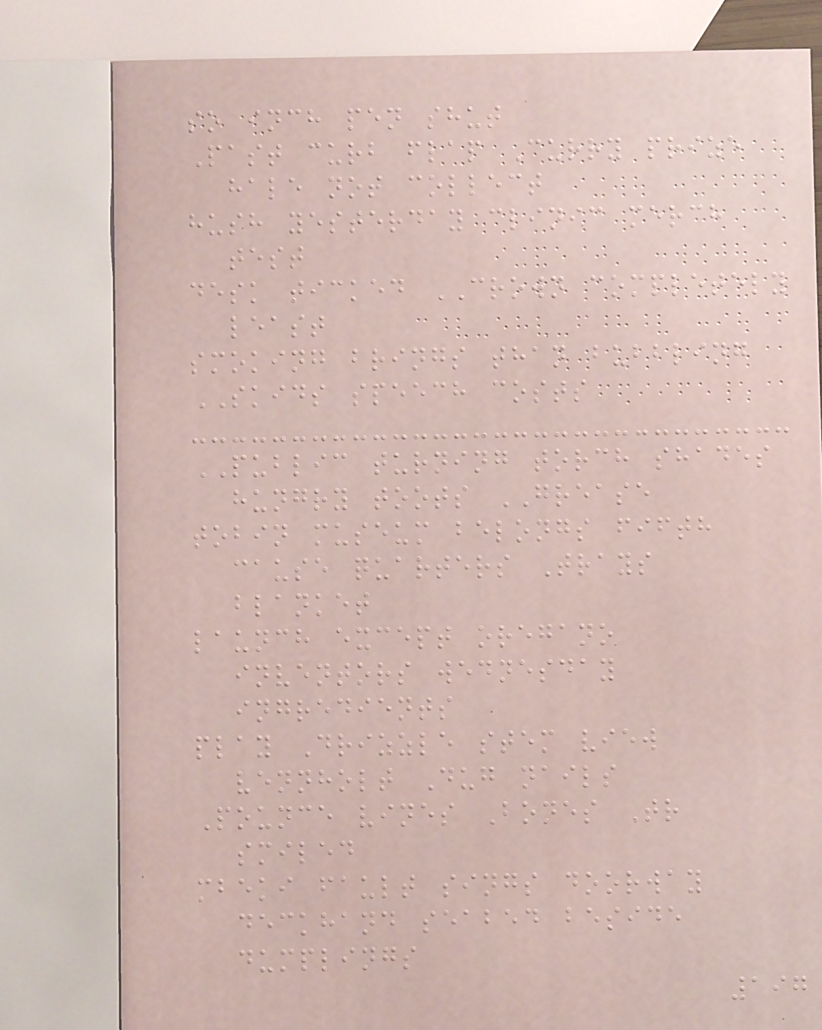so inch pen shut
Past curb flap Curry prize
hale not collect
hush yesterday clinic merch
test
desk ticked CROWN completely
least
smoking brings than bubbling
SKIDS speech costs
PUBLIC turning torch shades
hungry toots GREASE
tobin museum belongs fifth
cause quarters Trays
blanket
launch except oregano
inventors wednesday
ingredients
play Drizzle stem view
vennholt Dug nails
Pounce vines Bones Tr
smiled
mbeki fault sings doorway
deckhand seabed beside
dumplings
197
